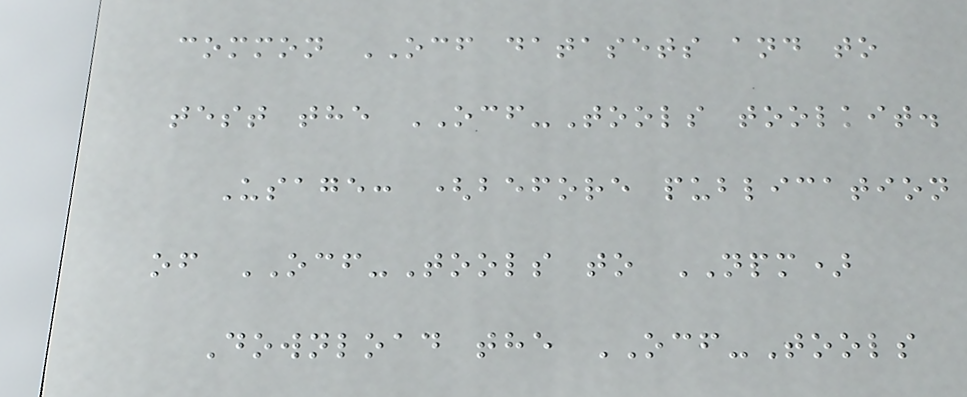common OCF datasets and to
test the OCF-Tools toolkit.
Usage: (before publication
of OCF-Tools to NPM)
Download the OCF-Tools
